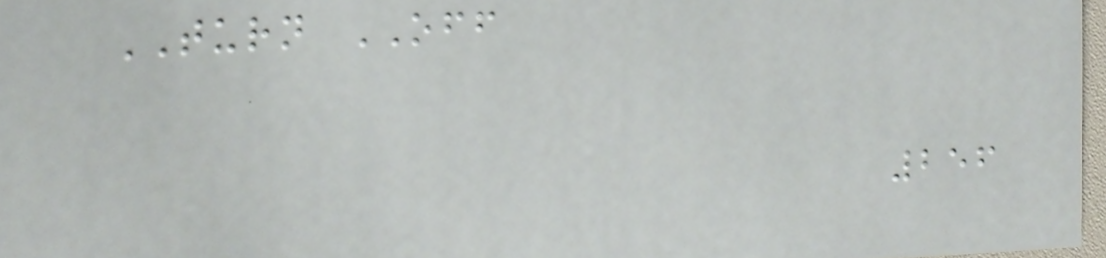TURN OFF
256
